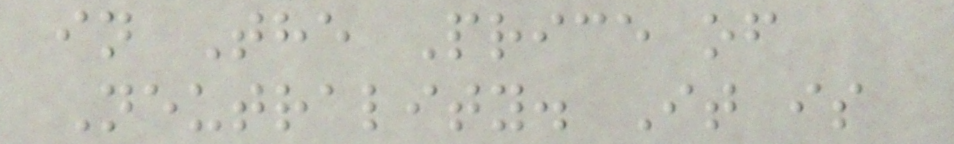in The Price of
Neutrality. It is
